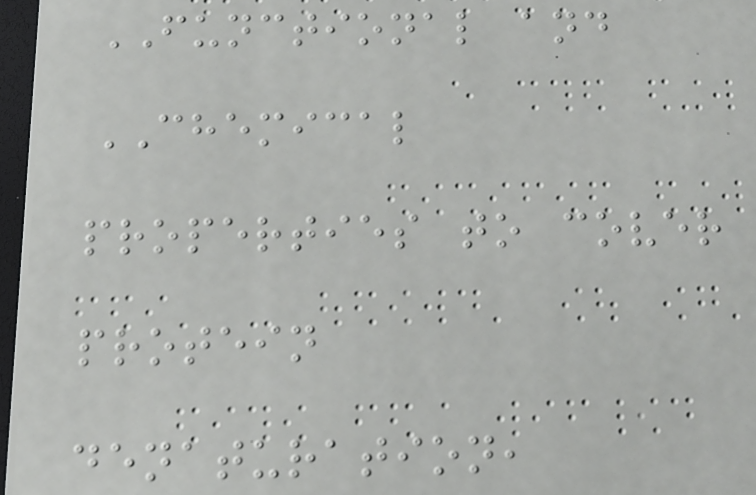FUNCTIONAL and
CHEMICAL
properties to cover
protein
denaturation,
